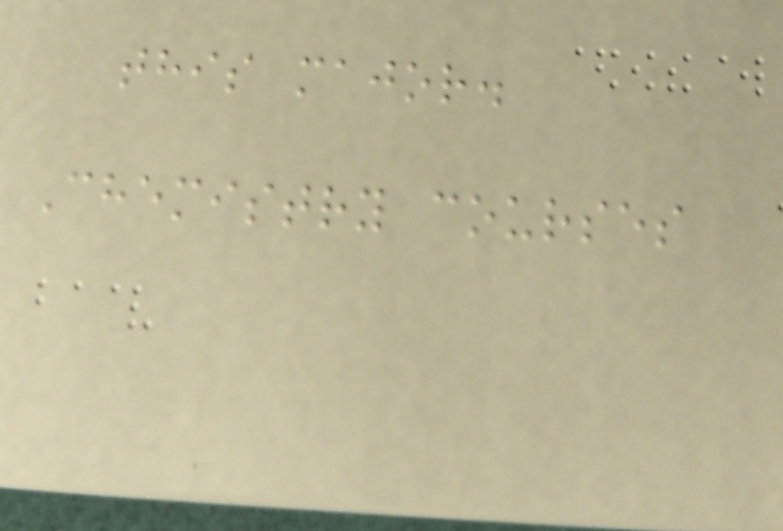this major.
Chemistry courses
